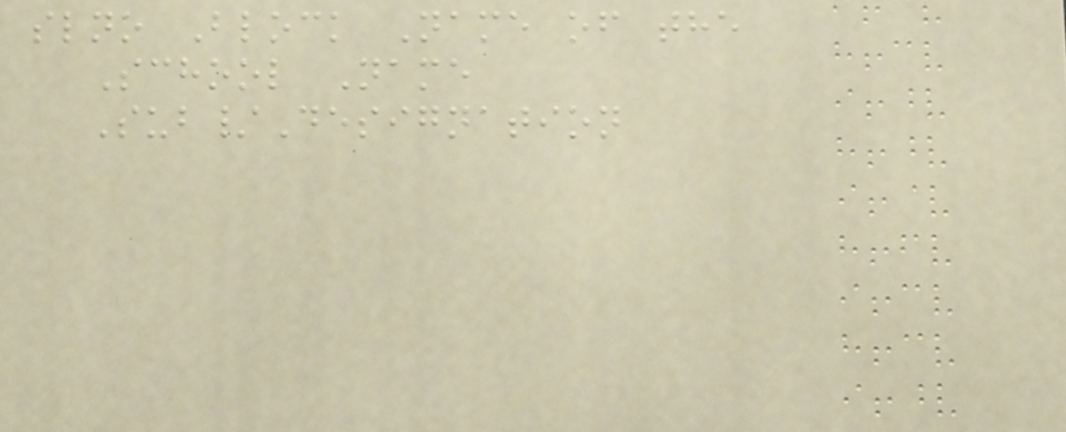slno Block Name of the
School Name
Sub/Designation
